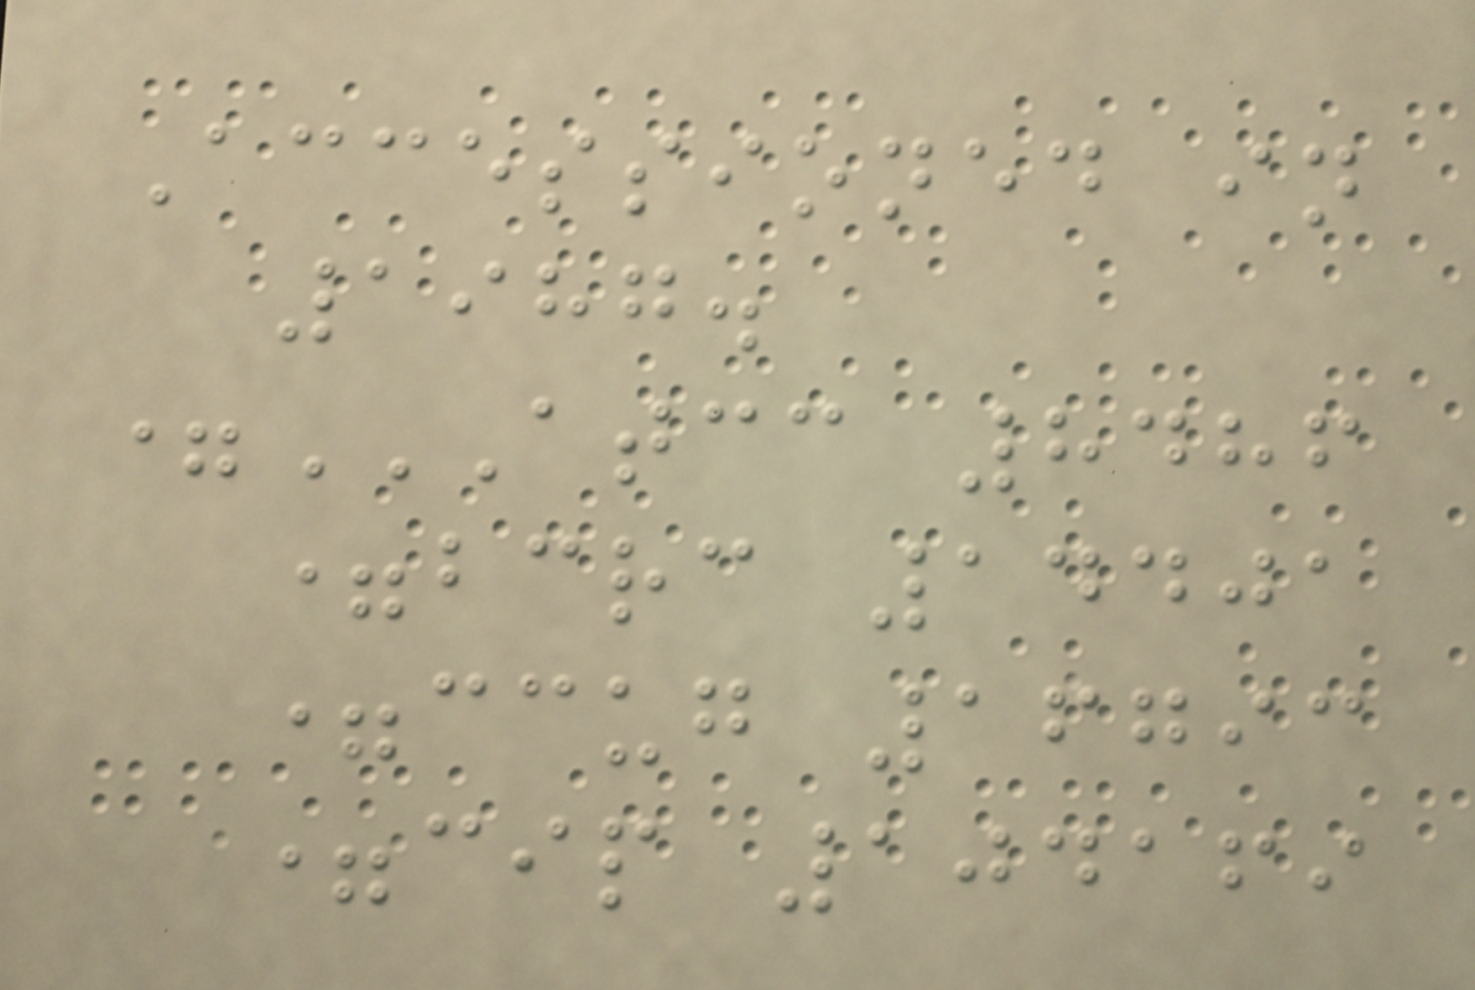Accessioned in
1987.
=ATCC 8486
=BCRC 14401
=CCUG 16793
=CIP 104169
